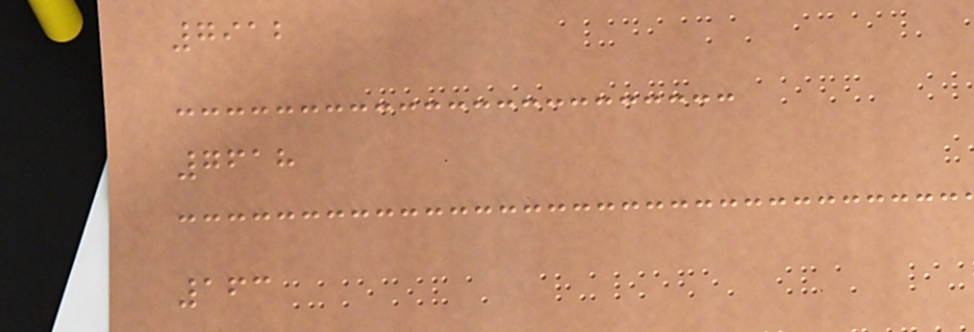7912
7618
163
